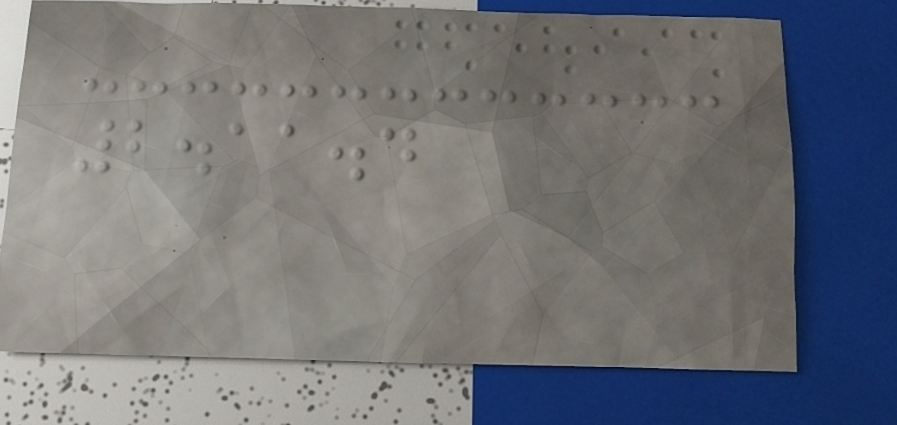2.11.4
